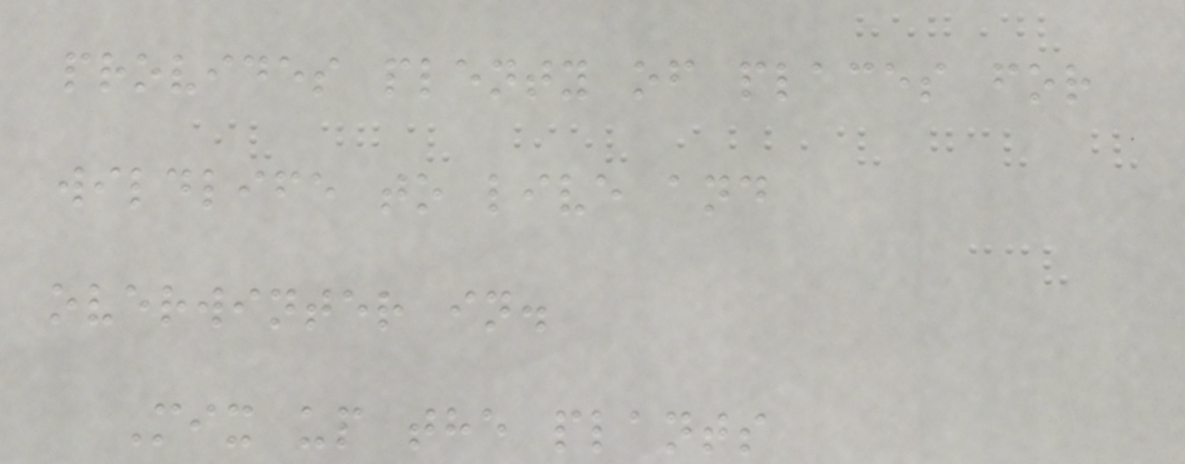provides plenty of places for
wildlife to live and
overwinter in.
Mix up the plants
